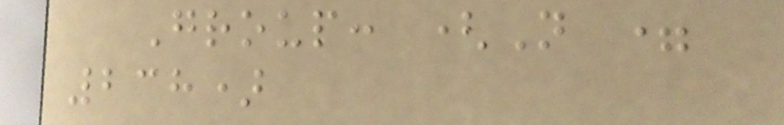Group: (N =
238)
